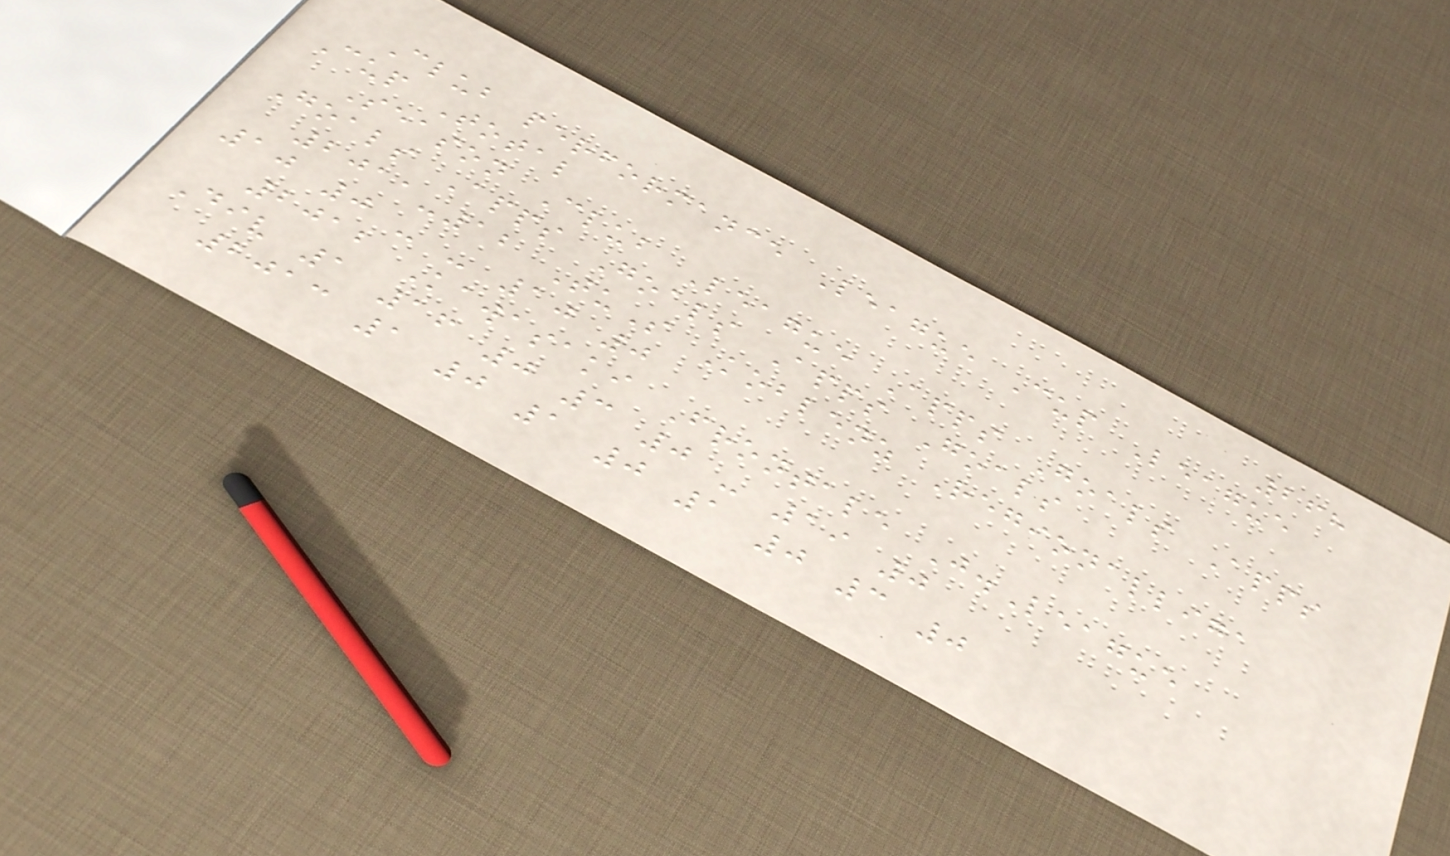268
Club performance League Cup League
Cup Total
Season Club League Apps Goals Apps
Goals Apps Goals Apps Goals
2011-12 TuS Koblenz Regionalliga
10 0 - - 10 0
2012 Kawasaki Frontale J.League
Div 1 16 0 3 0 - 19 0
2013 1 0 1 0 1 0 3 0
